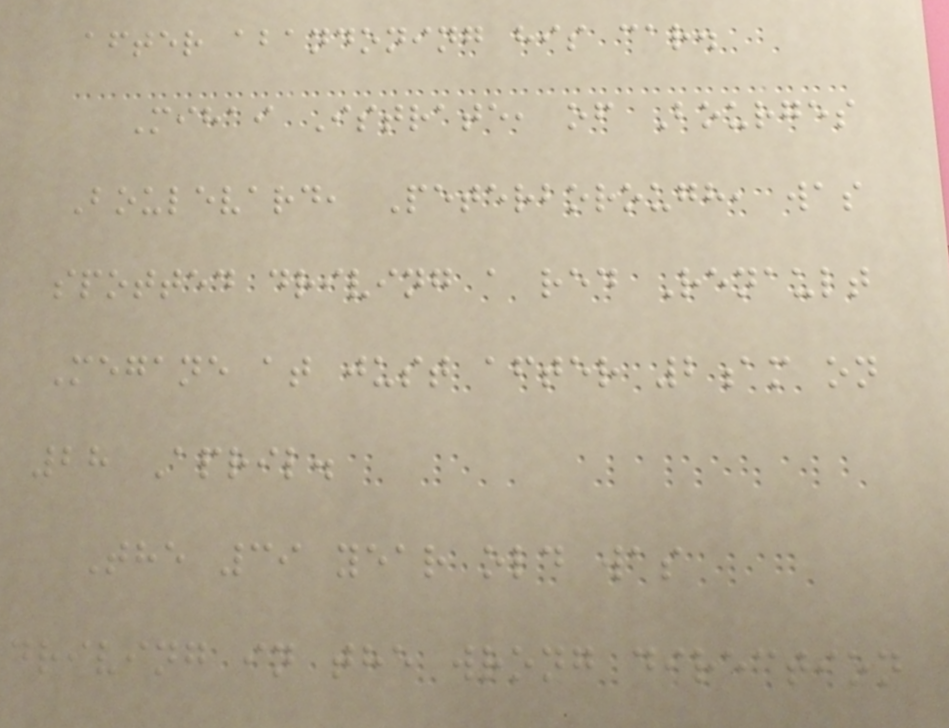after abandoning his car.
Mihai Istrate, of Bourges
Boulevard, Peterborough, was
spotted driving a red Renault
Megane at just after 2am on
28 April.
The 39 year old was
driving in the wrong direction
